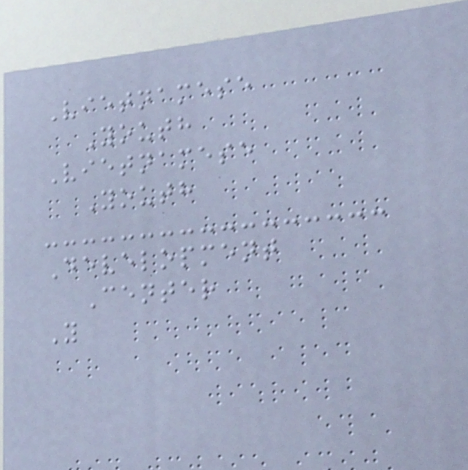Vietnamese
Youth
Vietnamese
Youth
Development
Center
Y
